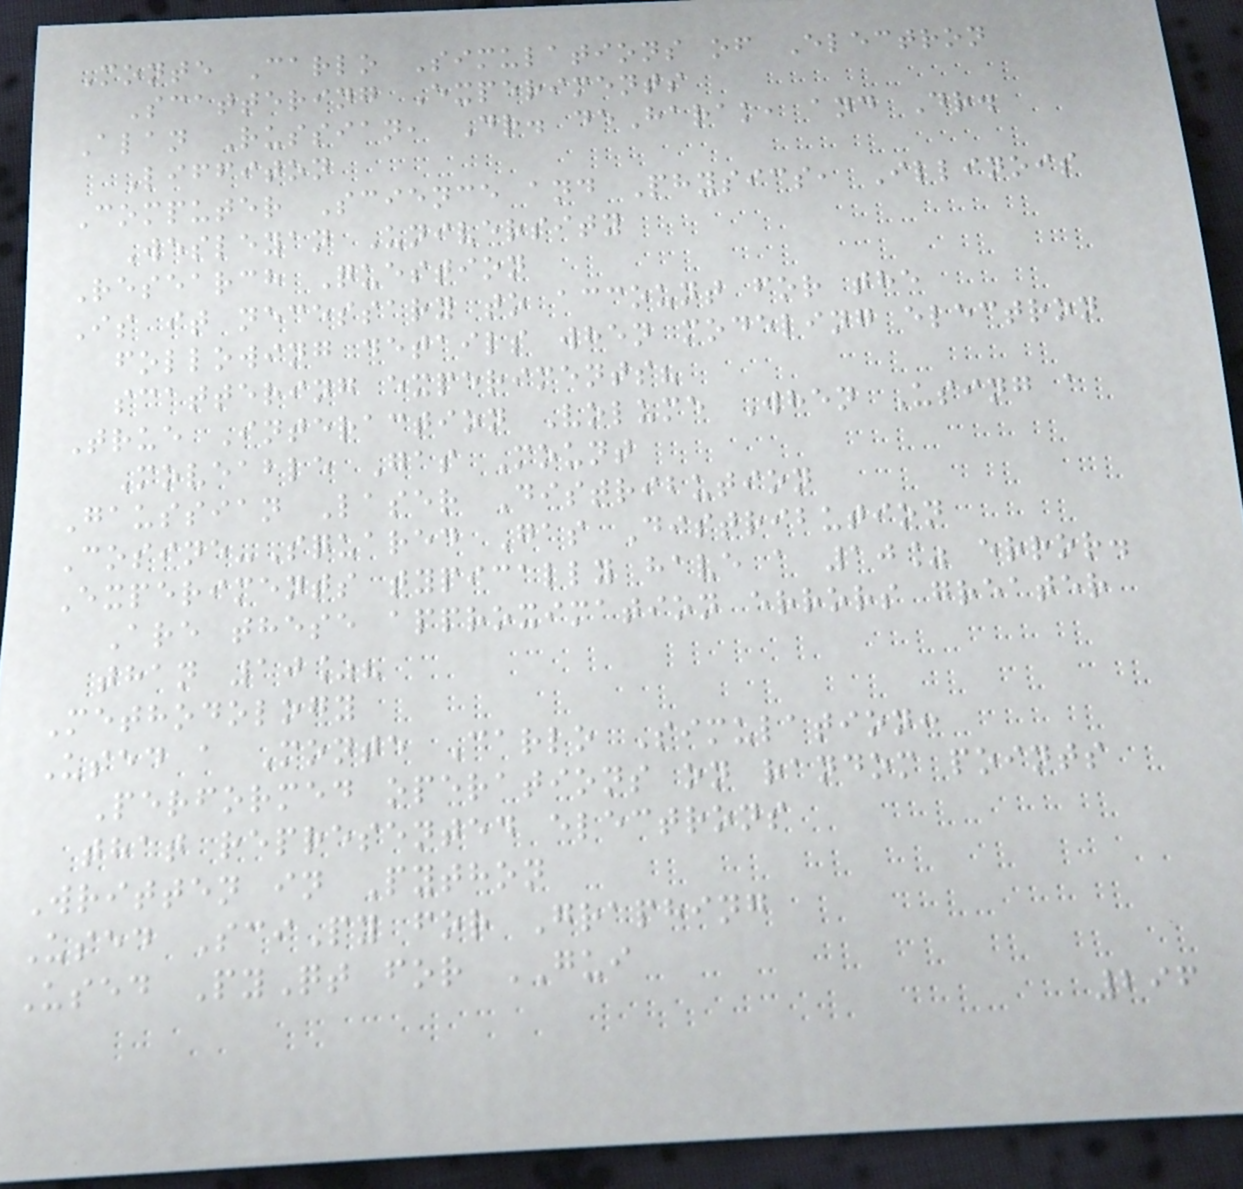Monte Carlo Simulations of Electron
Scattering Experiments
Alan Russian, Dr. deHarak, and Dr.
Liffiton
Computer Science and Physics, Illinois
Wesleyan University
Research Question
Is it necessary to account for the
following details when modeling electron
scattering experiments?
True Interaction Volume When Using a
Moveable Gas Mount
Gaussian Laser Distribution
Cosine-Squared Gas Distribution
Experiments typically have a 10% error.
Are these approximation errors greater
than 10%?
Methodology
Used a Monte Carlo Simulation:
Performed operations on random points
that represented electrons
Written in Python
Used SciPy for Graphing
Used PyQt for GUI
296
